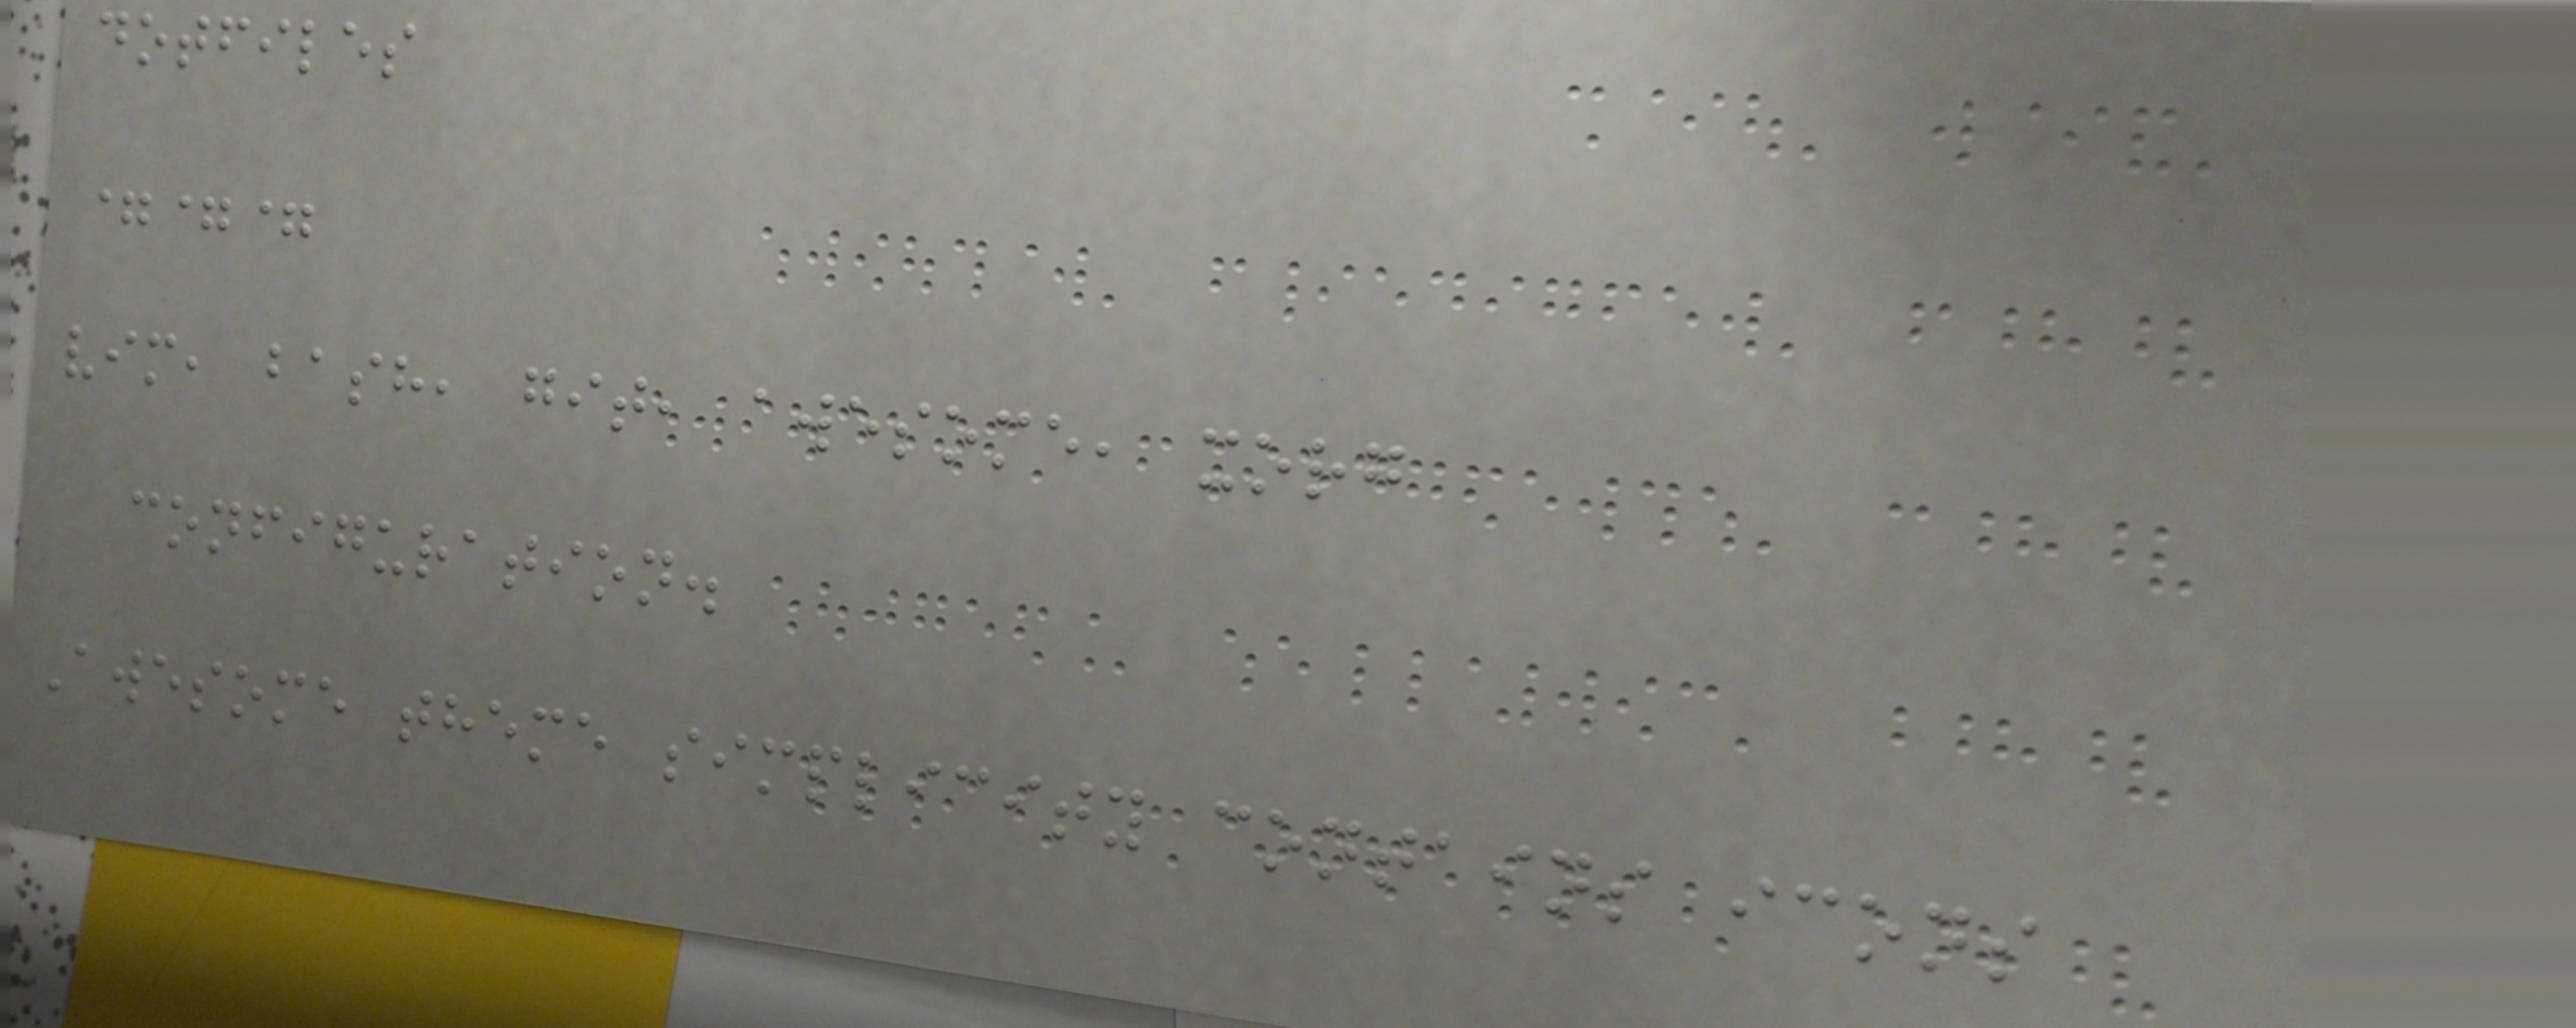dotfiles
===
vim, bash, git, awesome, xorg
configuration.
Awesome theme simplicity contains icons
